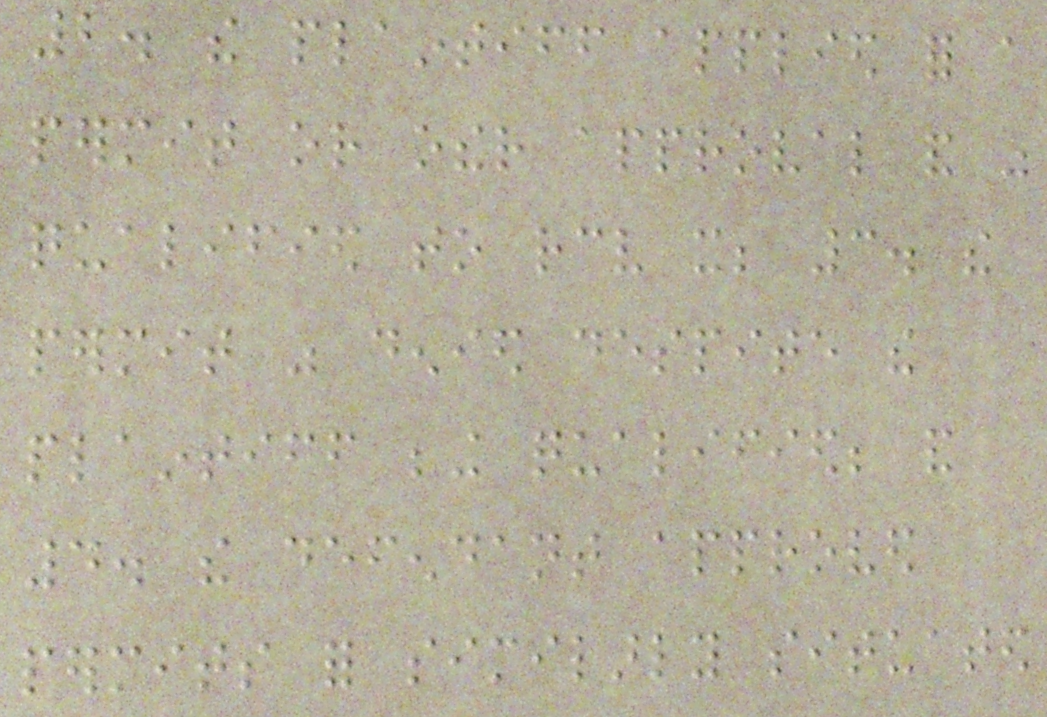2. the plaintiff applied for a
permit or other approval and was
qualified to receive it; 3. the
permit was denied despite the
plaintiff being qualified; and
4. the defendant approved
permits for similarly situated
